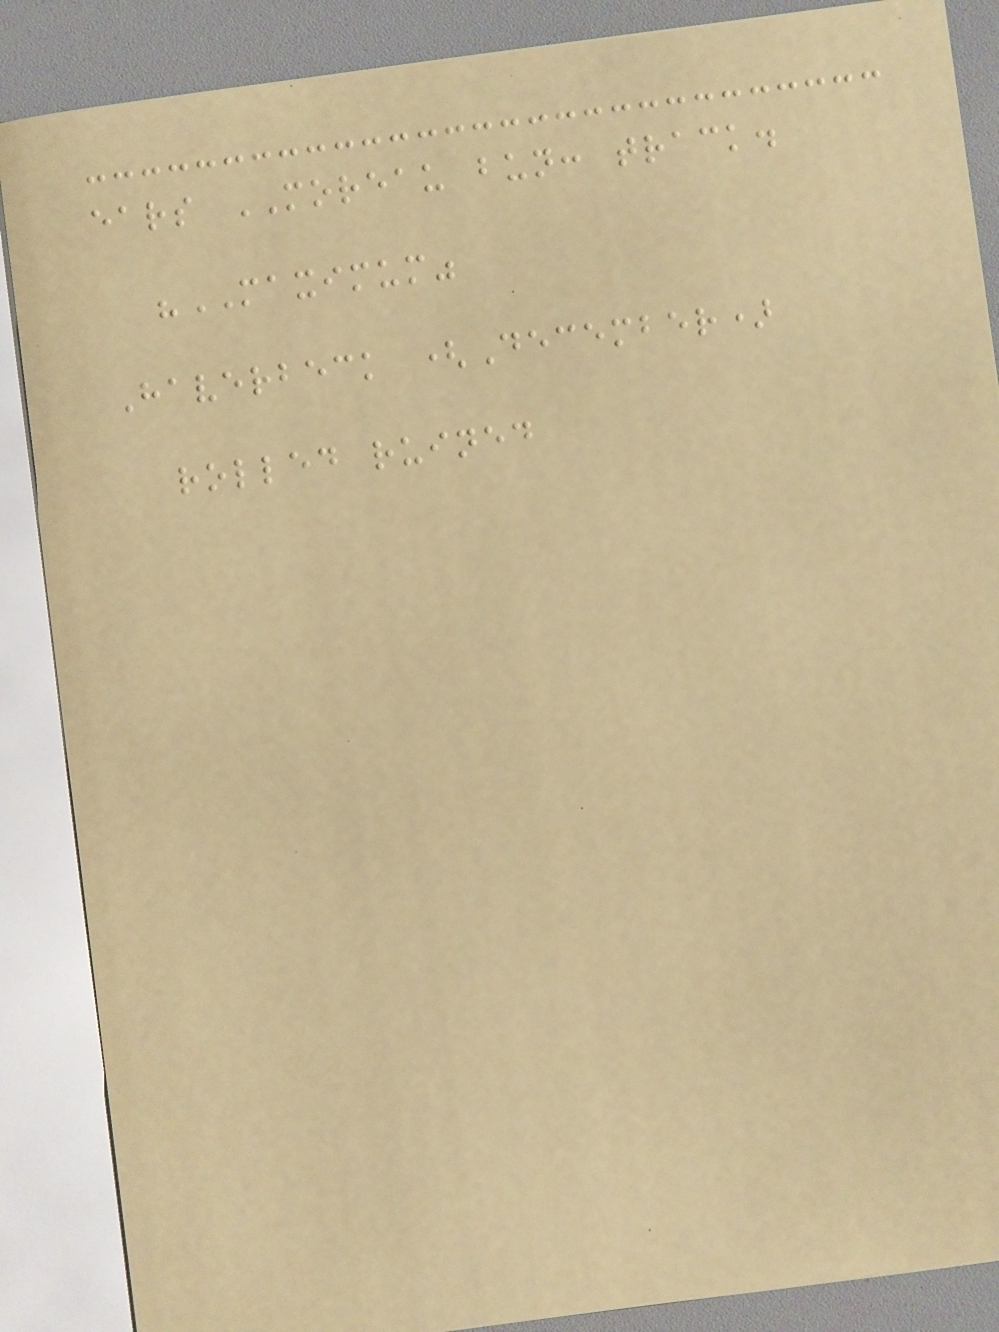ears MOREAU bun: track.
"MAXIMUM"
Haverbeck (December)
rolled ruined
